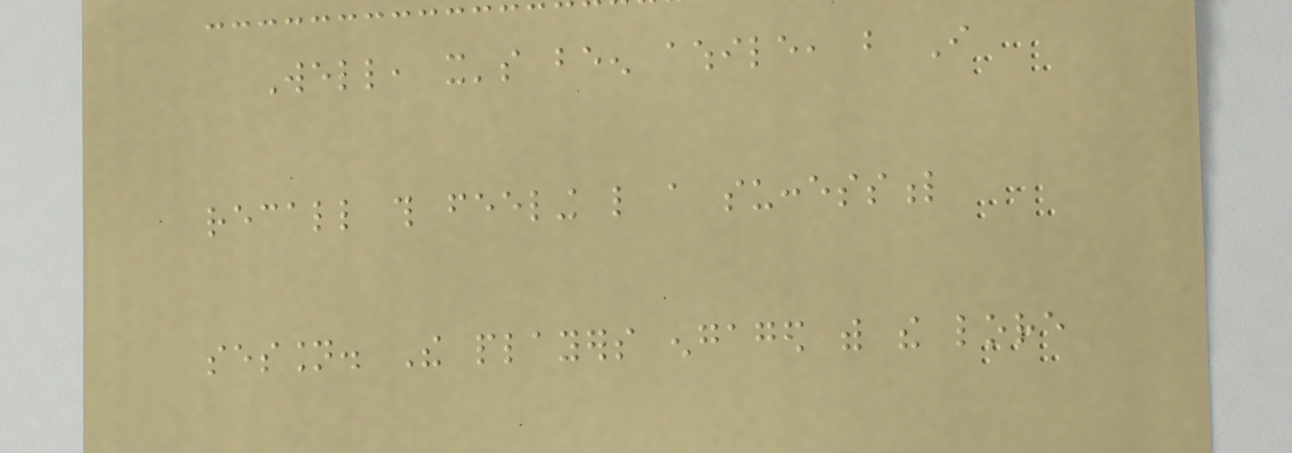Well, it's been awhile, but I
recall this feeling like a successful
session. The players engaged with the lore
